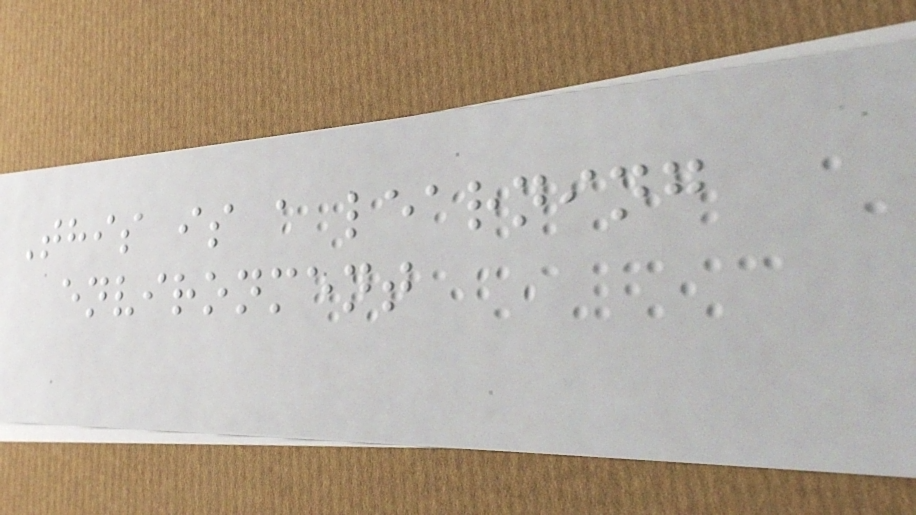This is a learning
environment
